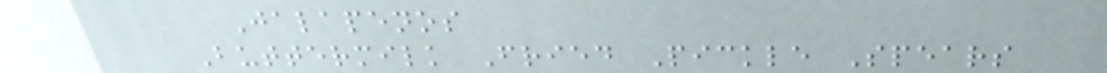Jalapenos
Buttermilk Fried Pickle Spears
